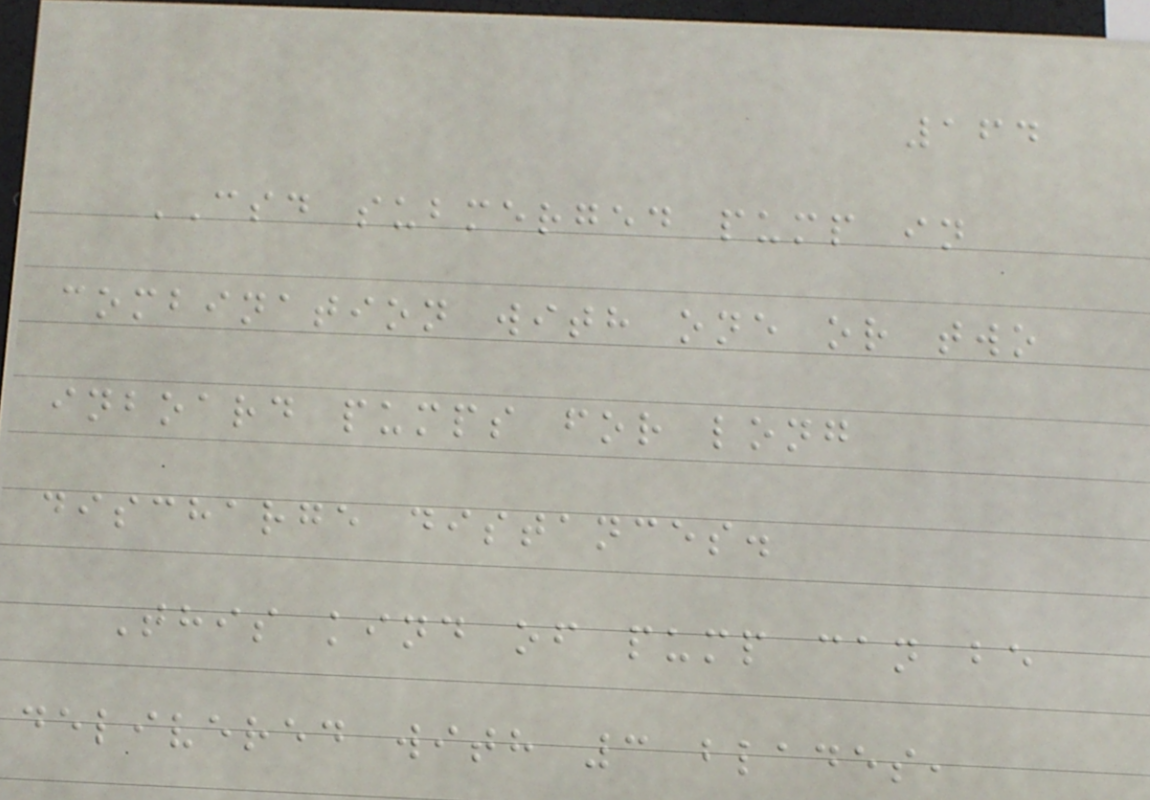164
CSD submerged pump in
combination with one or two
inboard pumps for long
discharge distances.
This kind of pump can be
delivered with 3 blades,
